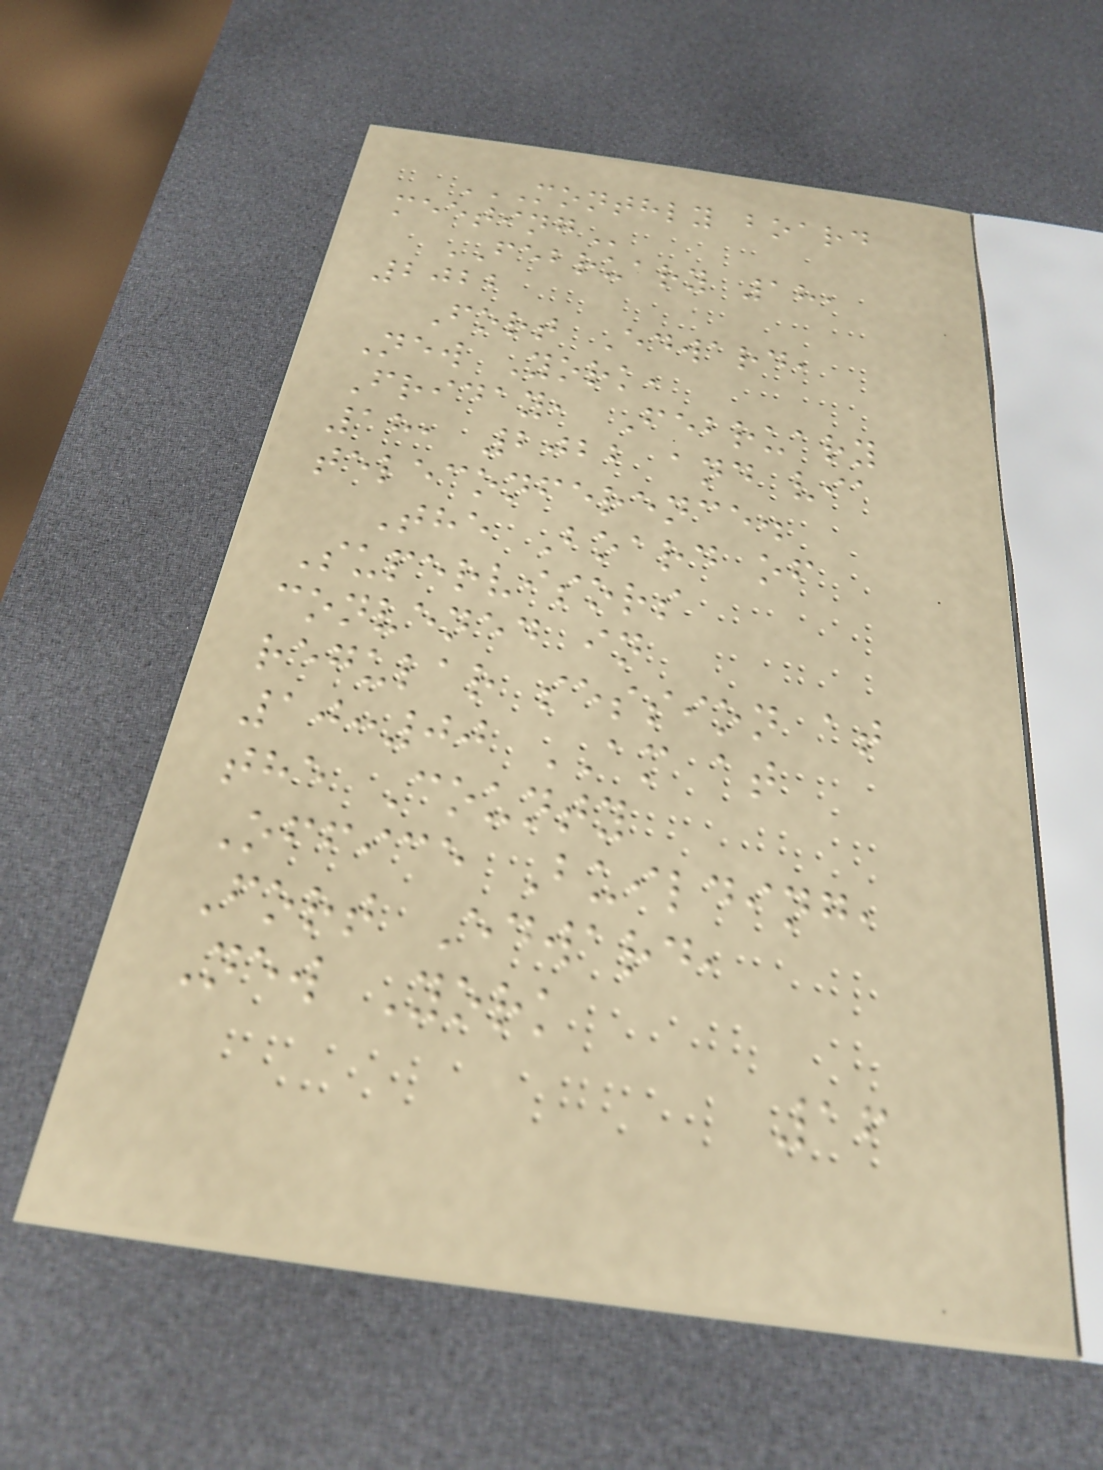MONTHLY BOARD
MEETING
FEBRUARY 18,
2022
Fort Edward,
New York,
Friday, February
18, 2022 and via
teleconference.
The Board of
Supervisors
convened in
regular session at
10:00 AM at
the County
Office Building,
Fort Edward,
New York
16
